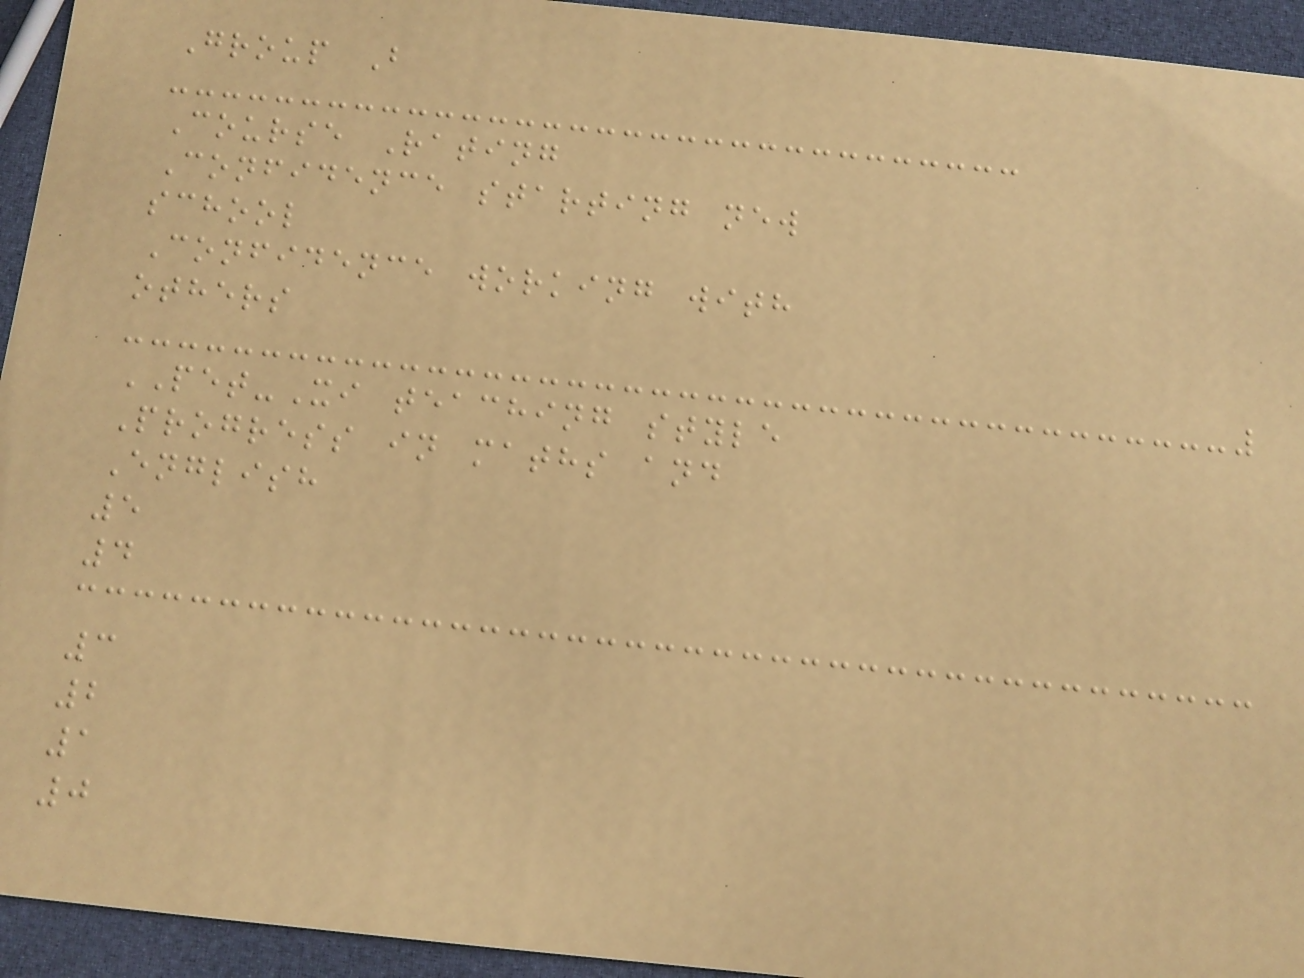Group B
Course Rating
Confidence starting new
school
Confidence working with
others
PET-Xi teaching style
Progress in maths and
English
5
4
3
2
1
0
